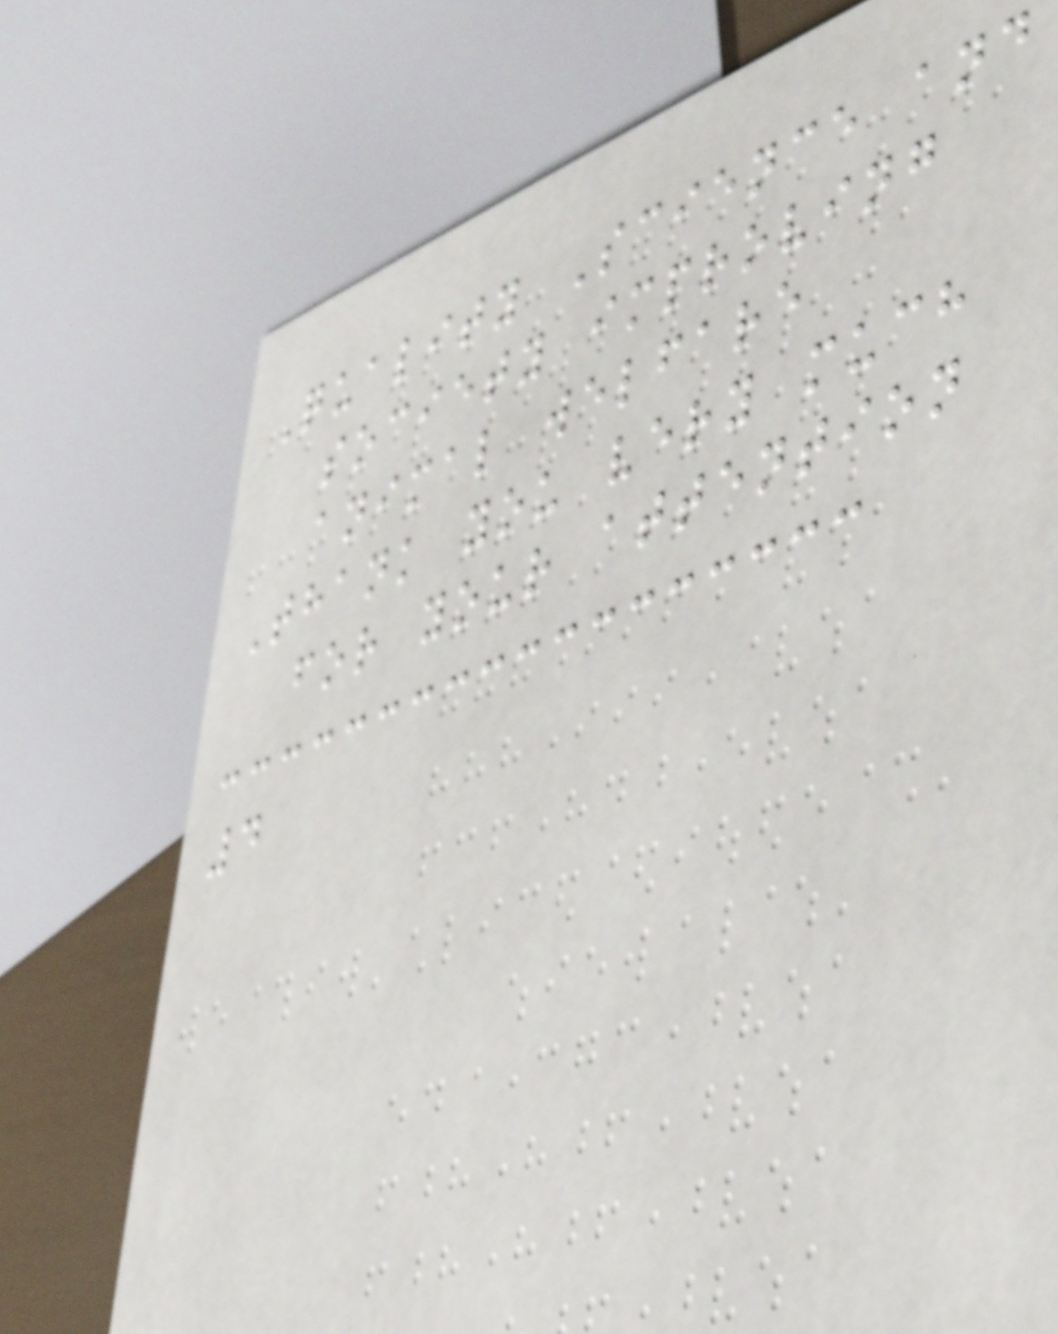Quality Science and
society improving
animal welfare
Thank you very much
for your attention
4
